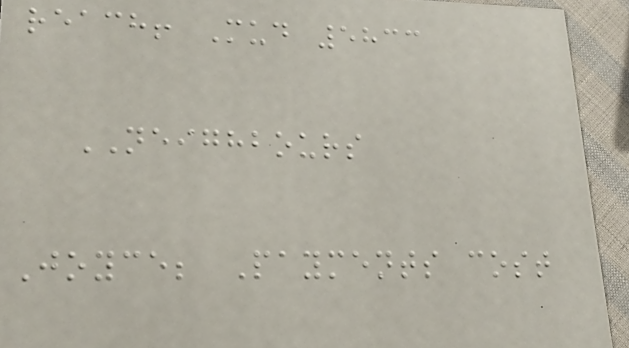reach! Mud 5833
NEIGHBOURS
Joyce; Payments cost
